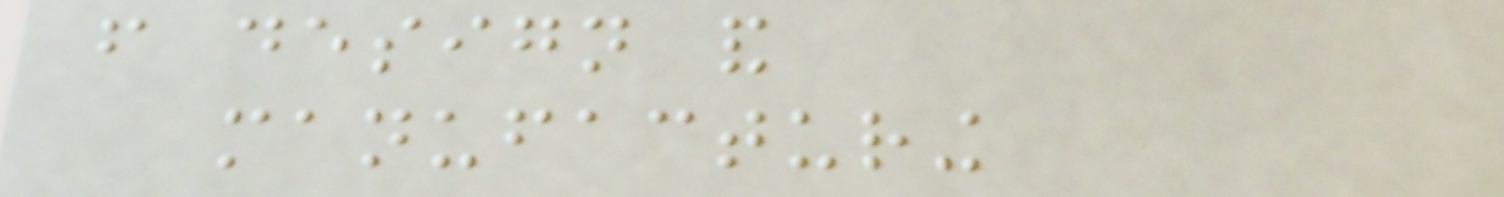from design and
manufacturing
